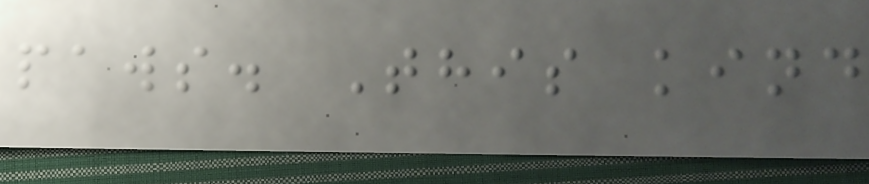paws. This kind
